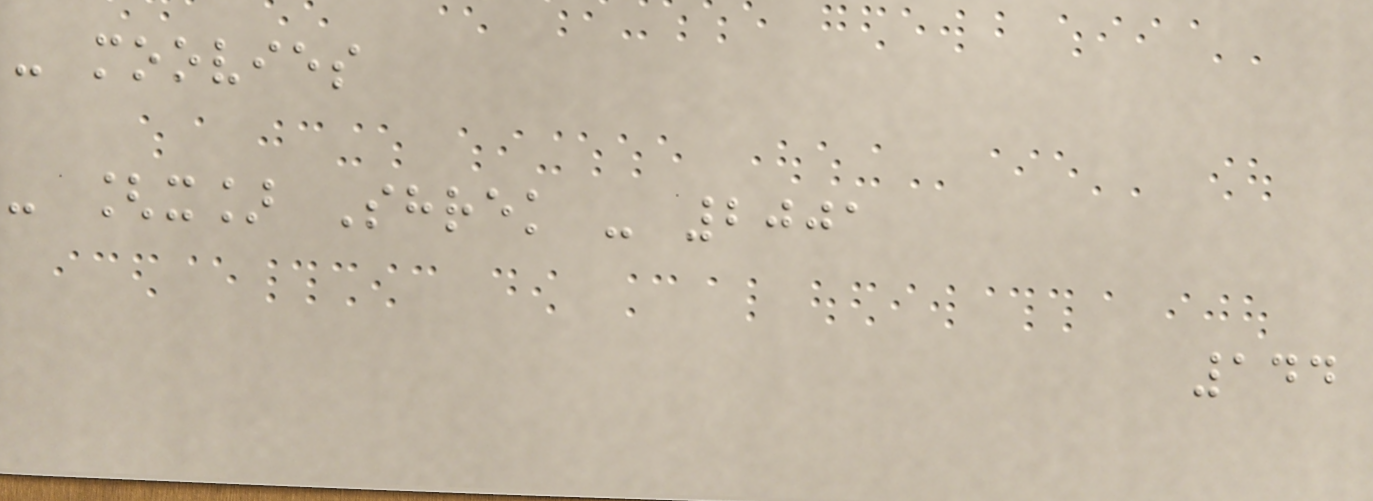- moovies
- [x] Shrek - 2001
144
